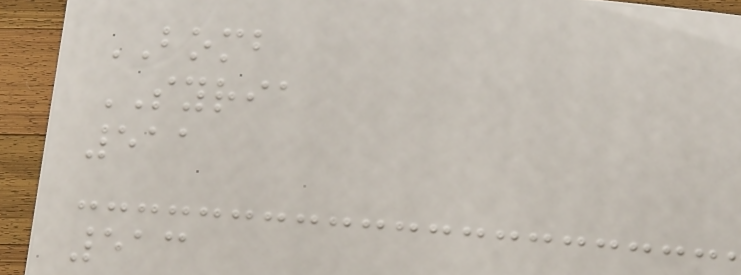BOMB
SYRIA
511
513
